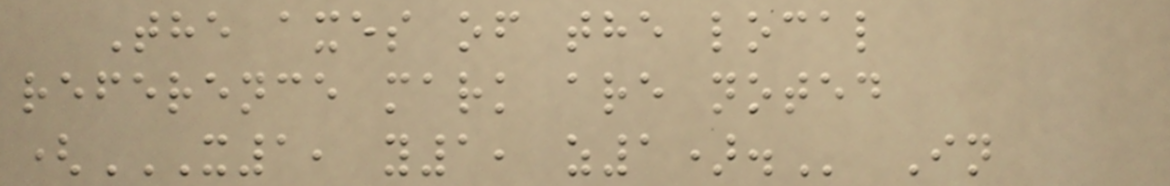The axes of the local
reference mark are noted
(X1, Y1, Z1). In
